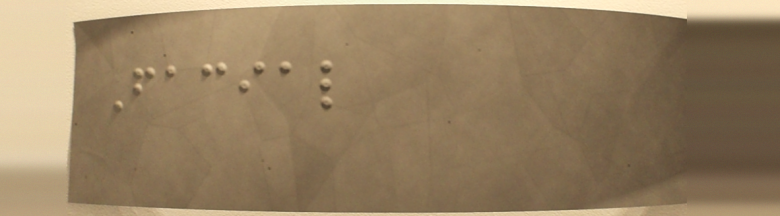Facial
